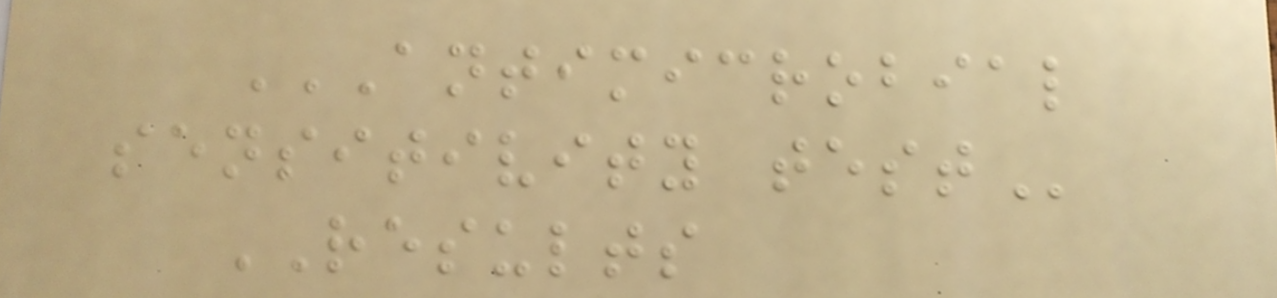ANTIMICROBIAL
SENSITIVITY TEST
RESULTS
